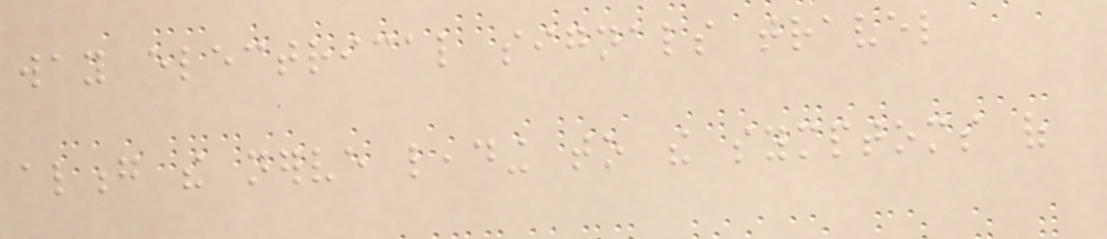way electrical signals travel
along the nerve leading to the symptoms of
